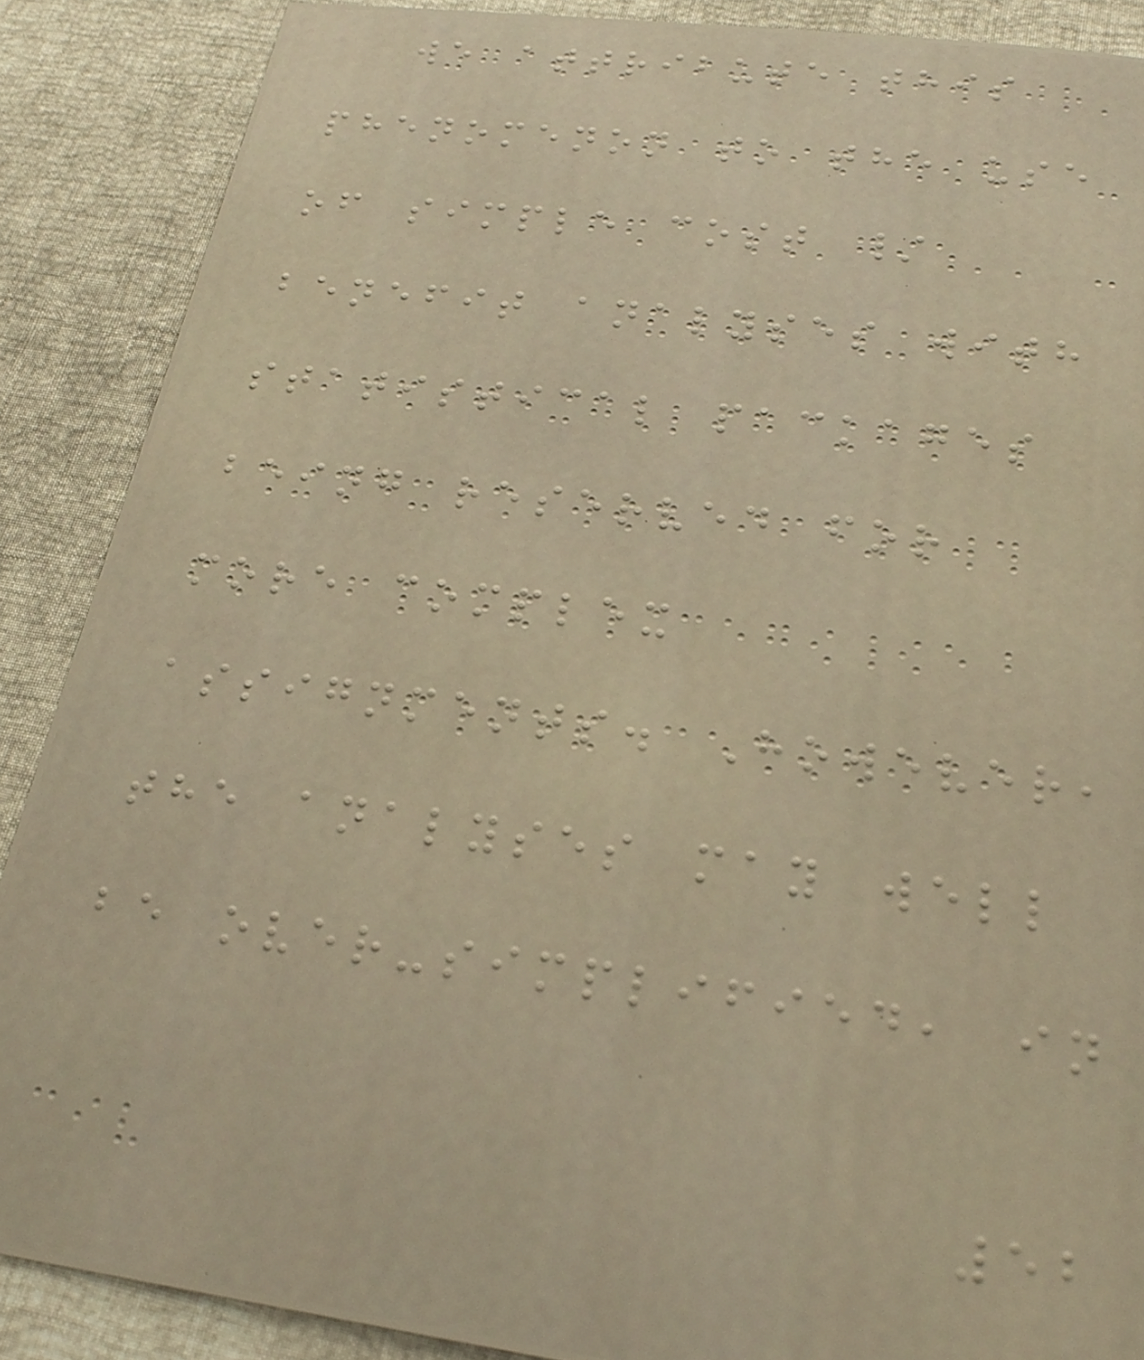we attribute this
phenomenon to the use
of simple cost /
benefit analyses with
statistical packages
being reserved for
more complex
assignments. However,
the analyses may well
be over-simplified, in
52
